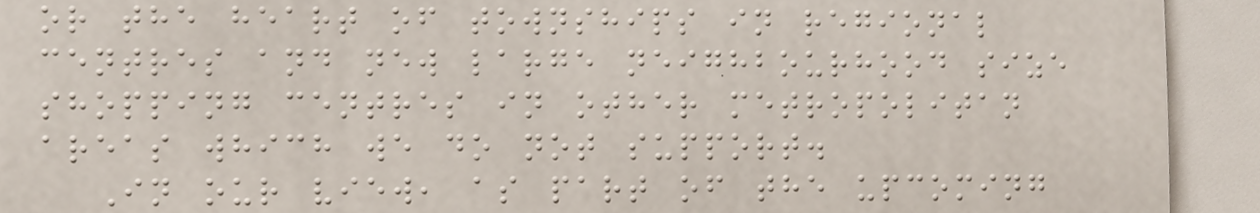or the heart of townships in regional
centres and new large neighbourhood size
shopping centres in other metropolitan
areas which we do not support.
In our view, as part of the upcoming
